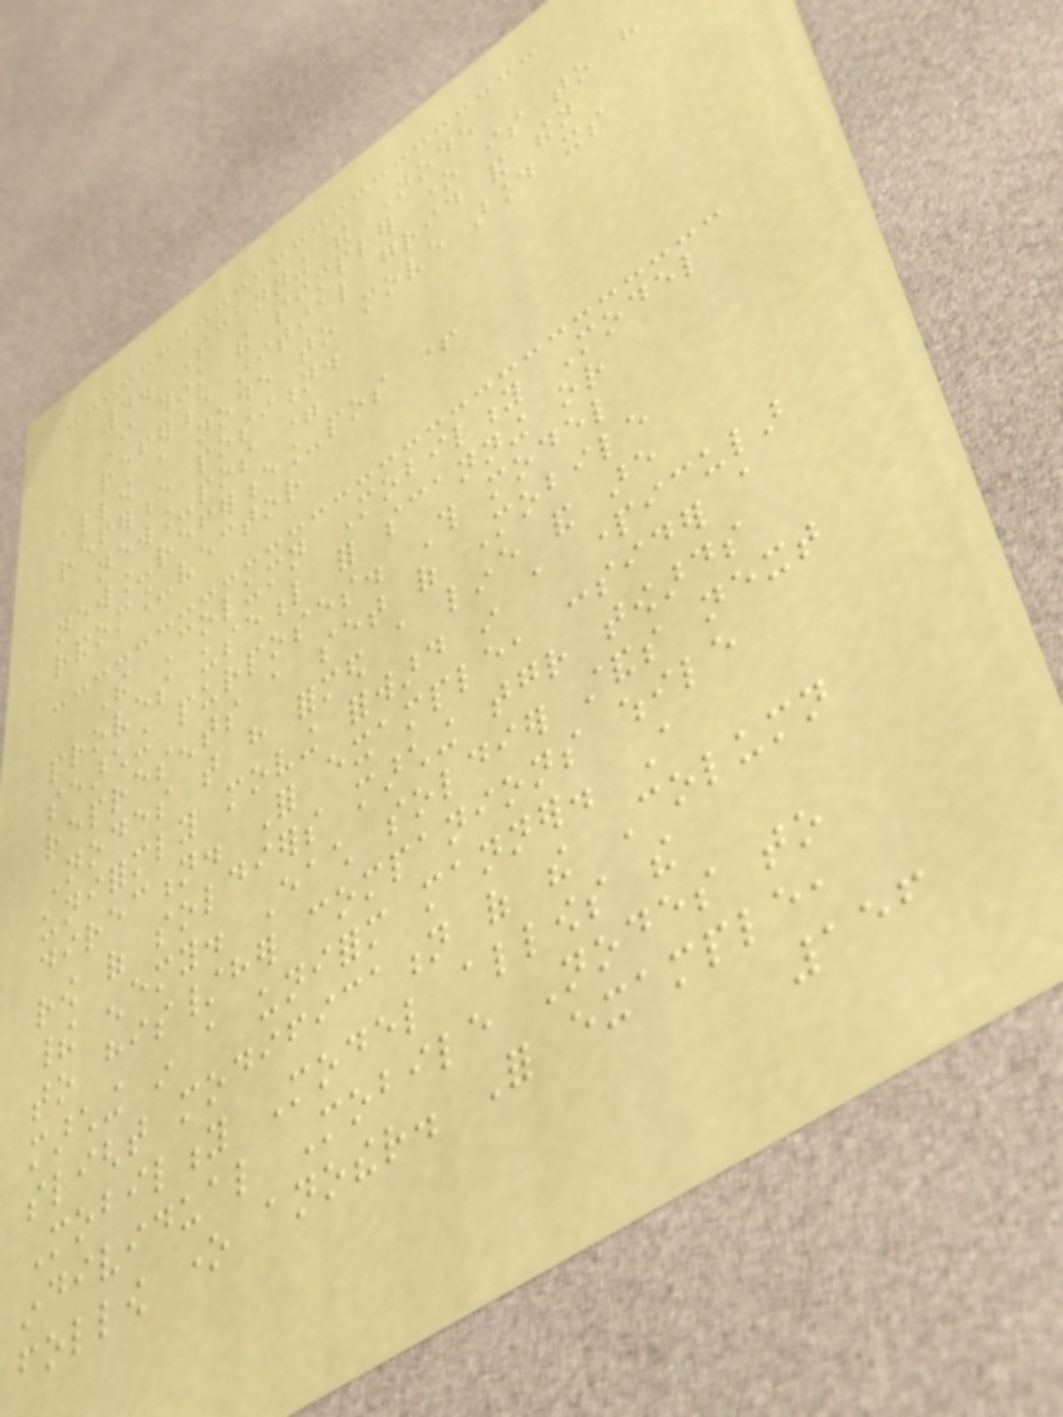4. Scanning the Node
I think the simpler one is to have
a reference initial grid and then
allow a node to move around its
reference position.
new_pos =
new_reference_pos +
random_vector
The Column Mobility Model
proves useful for scanning or
searching purposes. This model
represents a set of Mobile
Nodes that have formed a line and are
uniformly moving forward in a particular
direction. For example, consider a
row of soldiers marching together towards
their enemy. Each soldier stands next
to his/her companions while
marching in a uniform manner. A
slight modification of the Column
Mobility Model allows the
individual Mobile Nodes to
follow one another. For example,
156
